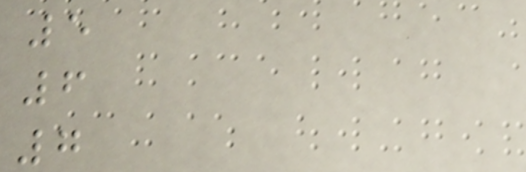5
6
7
